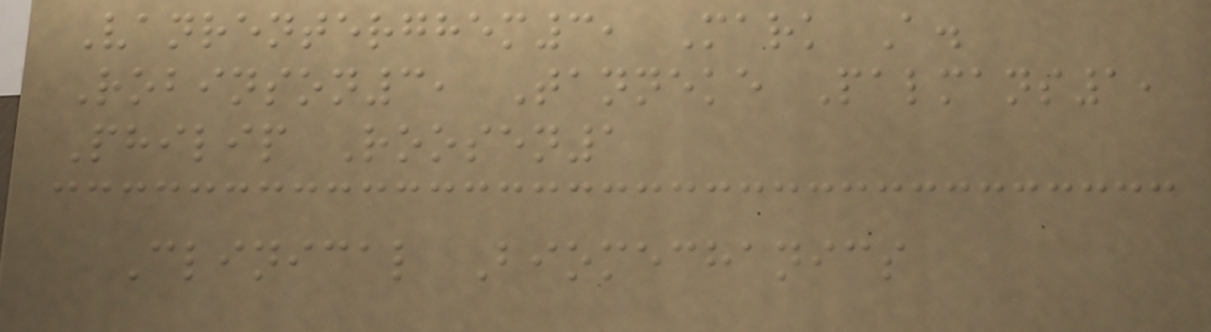Vanrenterghem3, Mark A.
Robinson3, Tanneke Palmans1,
Philip Roosen1
Clinical Biomechanics
